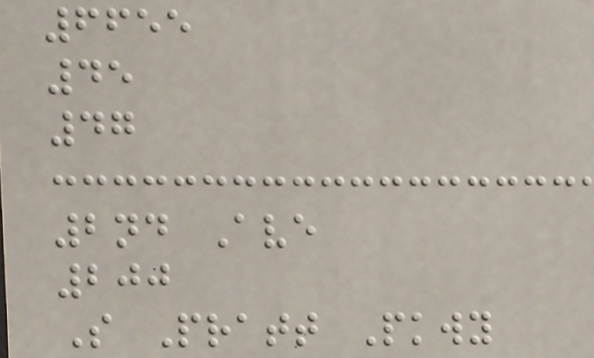6655
45
47
2nd Ave
200
S Pratt Pkwy
